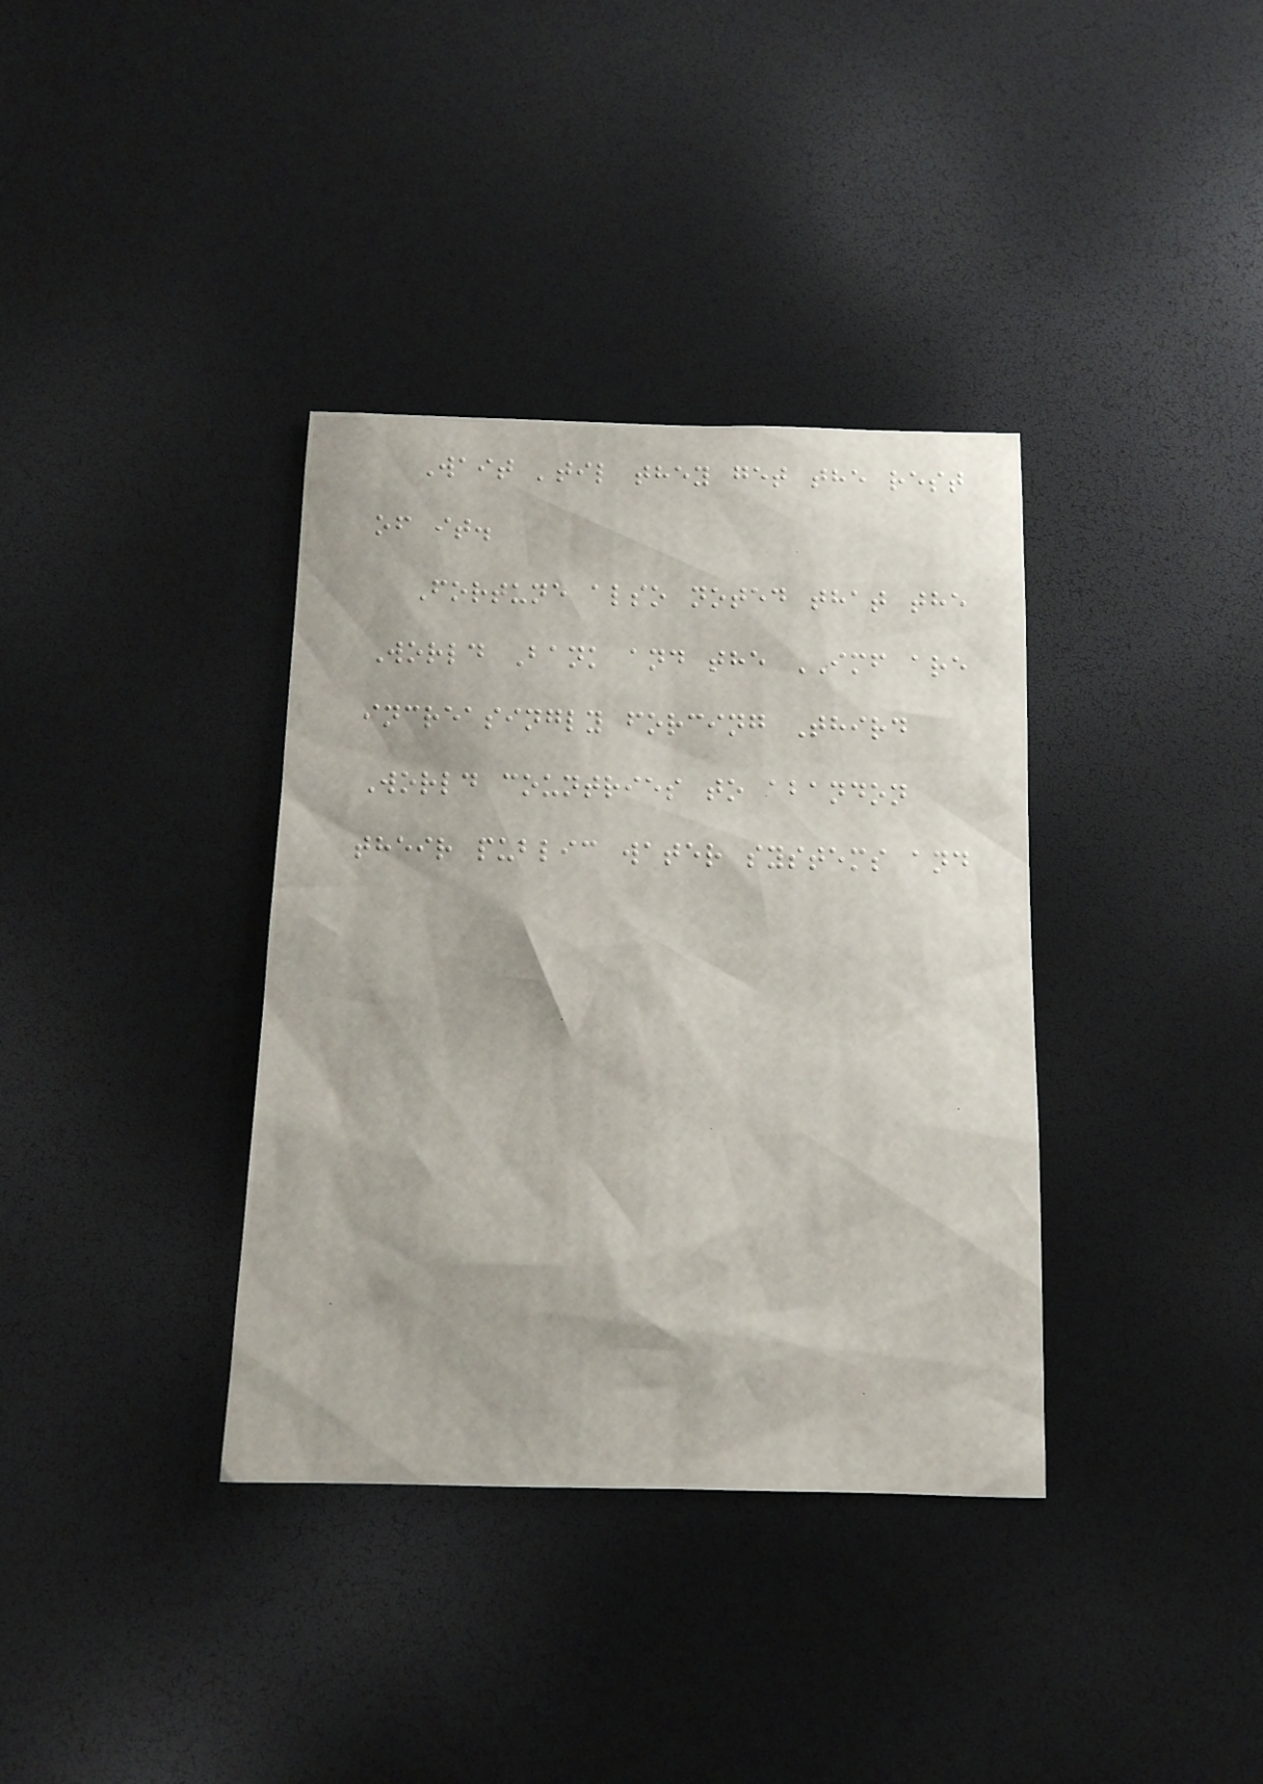Wait 'til they get the rest
of it.
Fortune also noted that the
World Bank and the IMF are
increasingly forcing Third
World countries to abandon
their public water systems and
